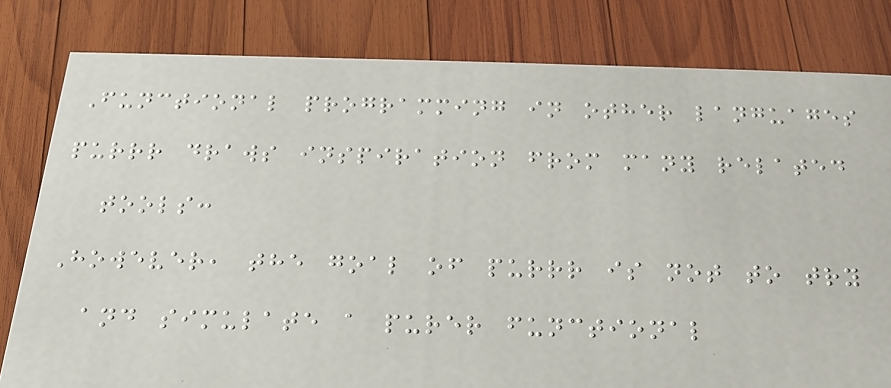Functional programming in other languages
purrr draws inspiration from many related
tools:
However, the goal of purrr is not to try
and simulate a purer functional
